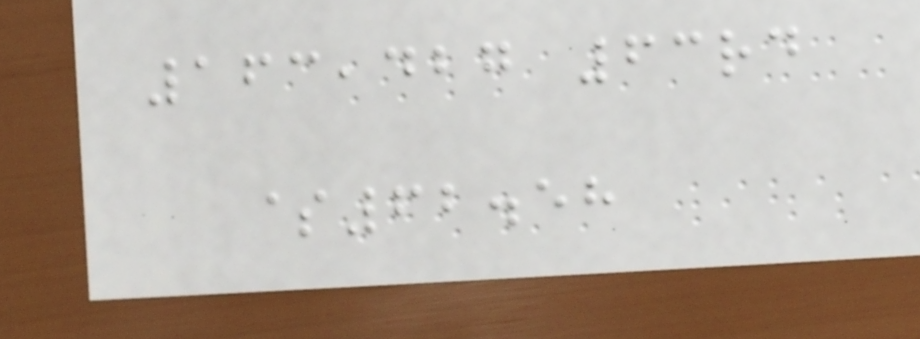163,427 63rd
$62.58
